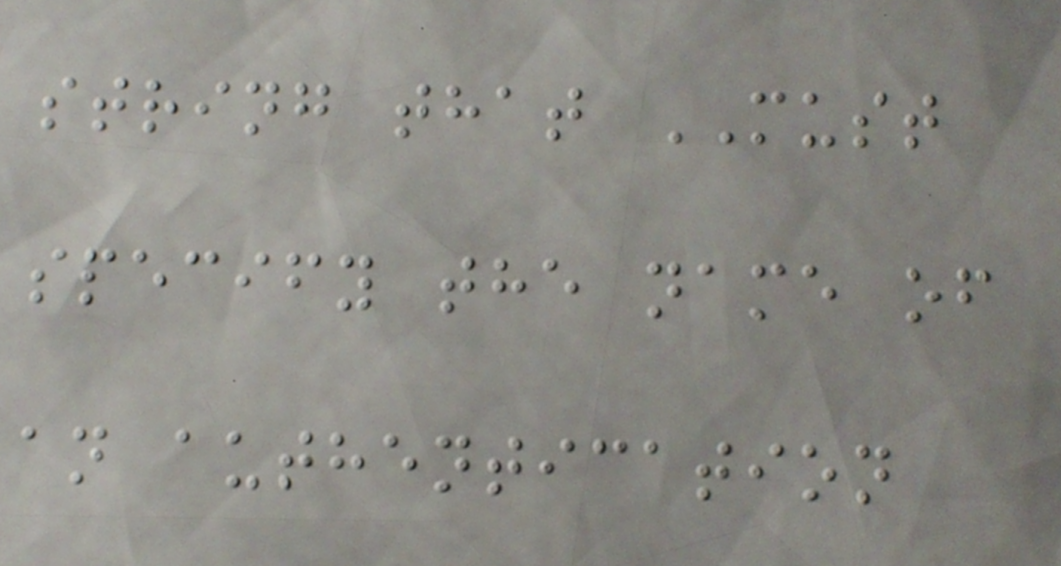string that MUST
specify the name of
an authentication
